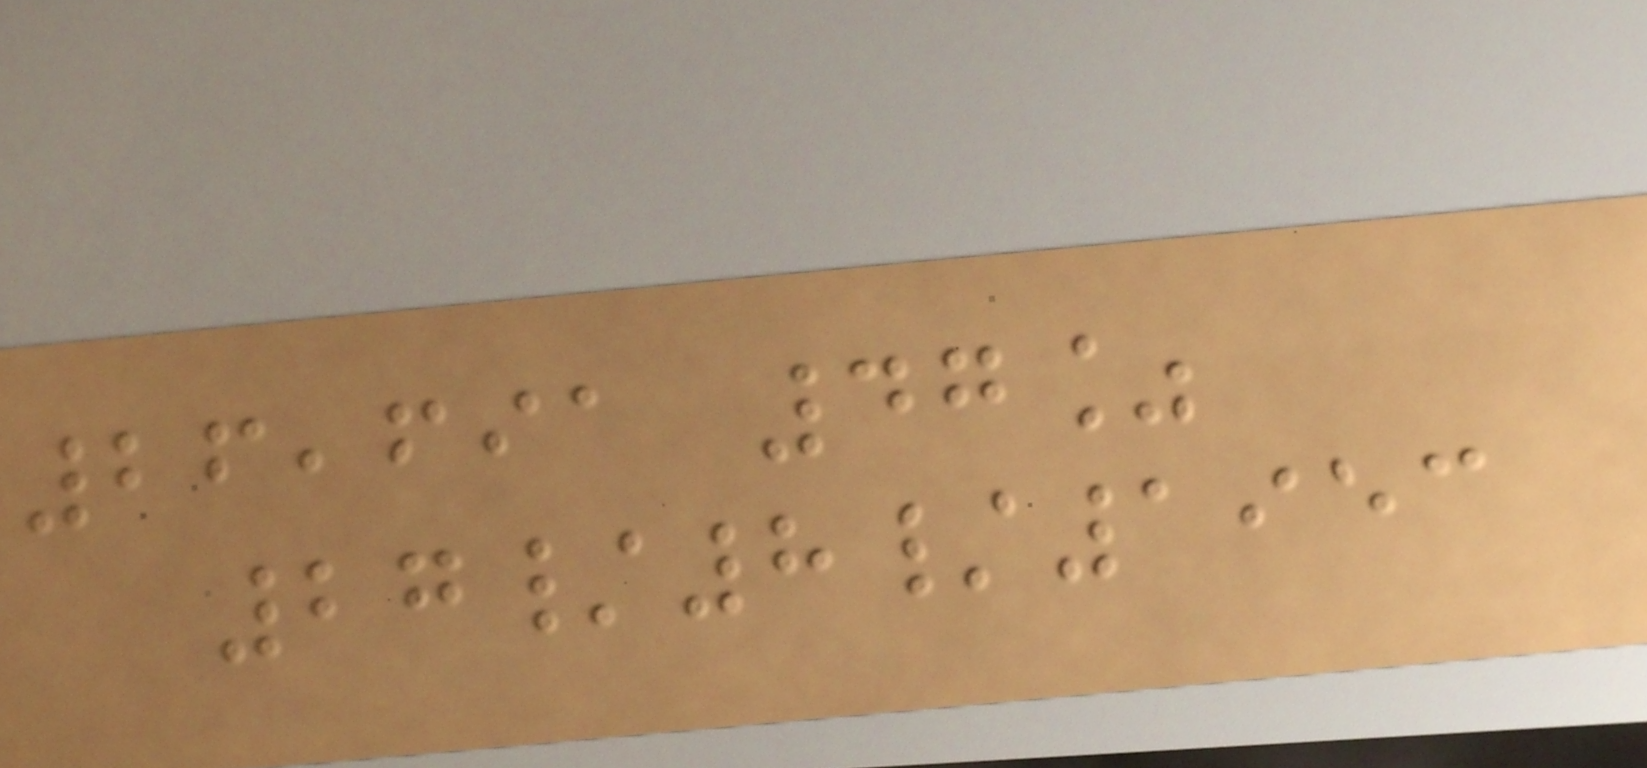26,691 47%
27/8/1953
